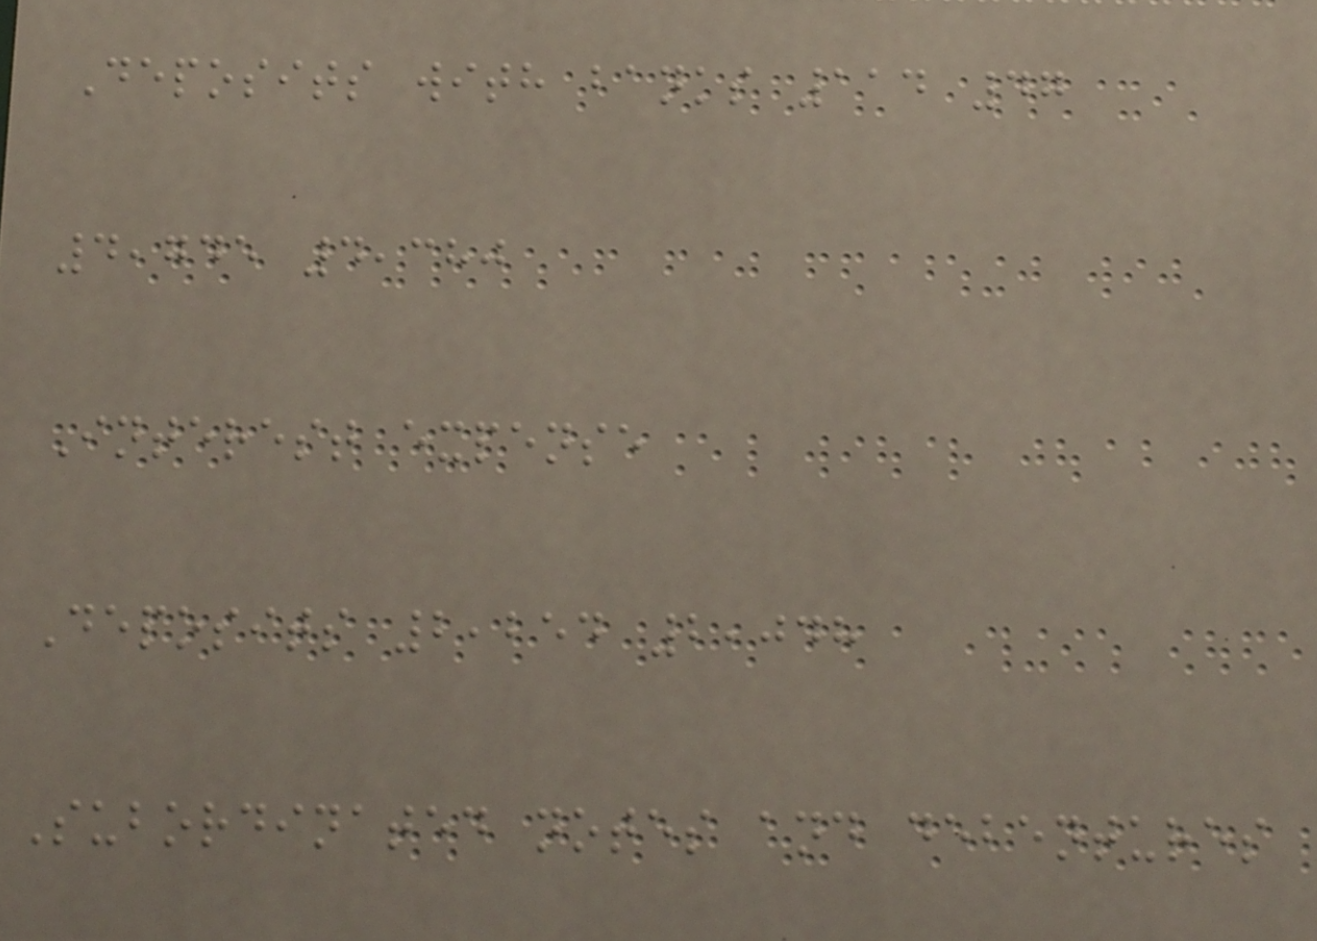Deposits with banks 114 47
4,745 4,380
Interest expense
Deposits 2,254 2,048
Subordinated notes and debentures
